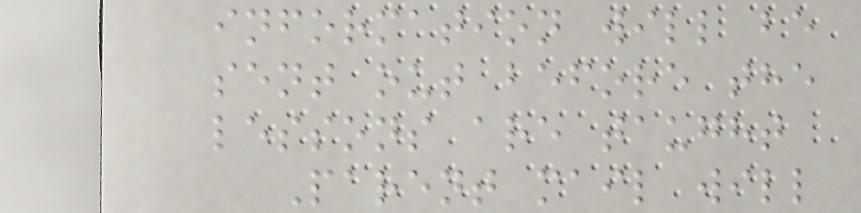information will be
sent out before the
lessons are taught
Parent mail will
